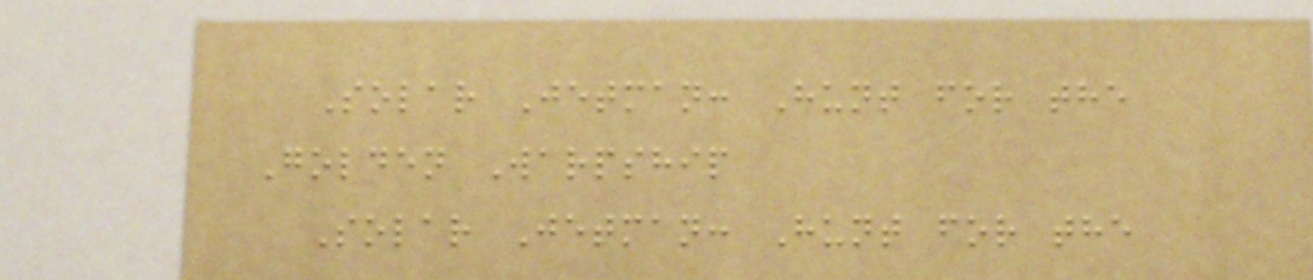Solar Jetman: Hunt for the
Golden Warpship
Solar Jetman: Hunt for the
